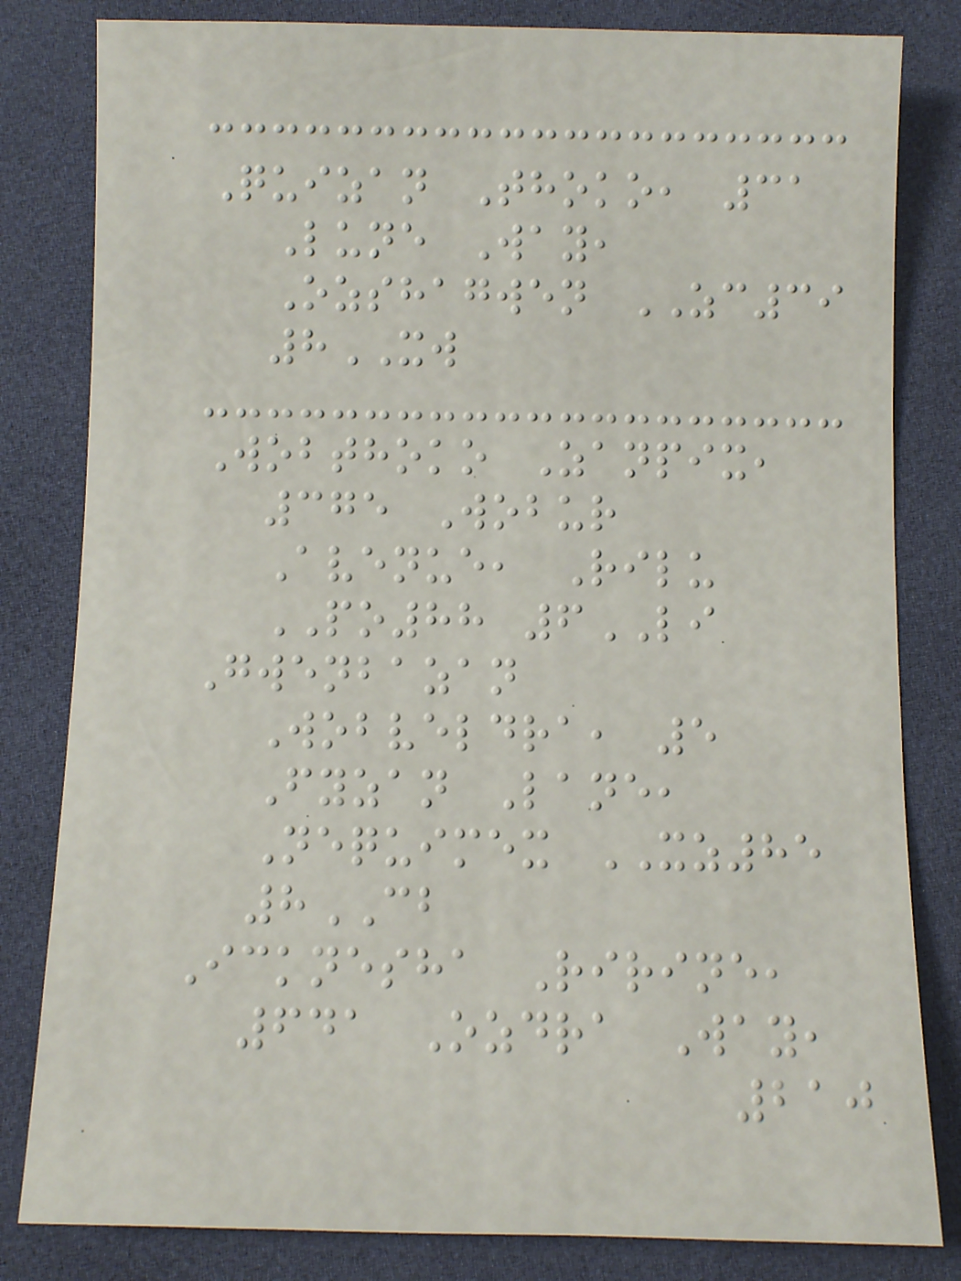Quizan Thoko, 31
Lune Way,
Ozshagwen ZC39
8XW
Wobthoko Zanpix,
375 Wobur
Avenue, Rilu
PO88 6LI
Gwenbazan
Wobveldra, 5
Fyzan Lane,
Nequimex XZ85
8CB
Icknesha Ririne,
641 Ozdra Way,
210
